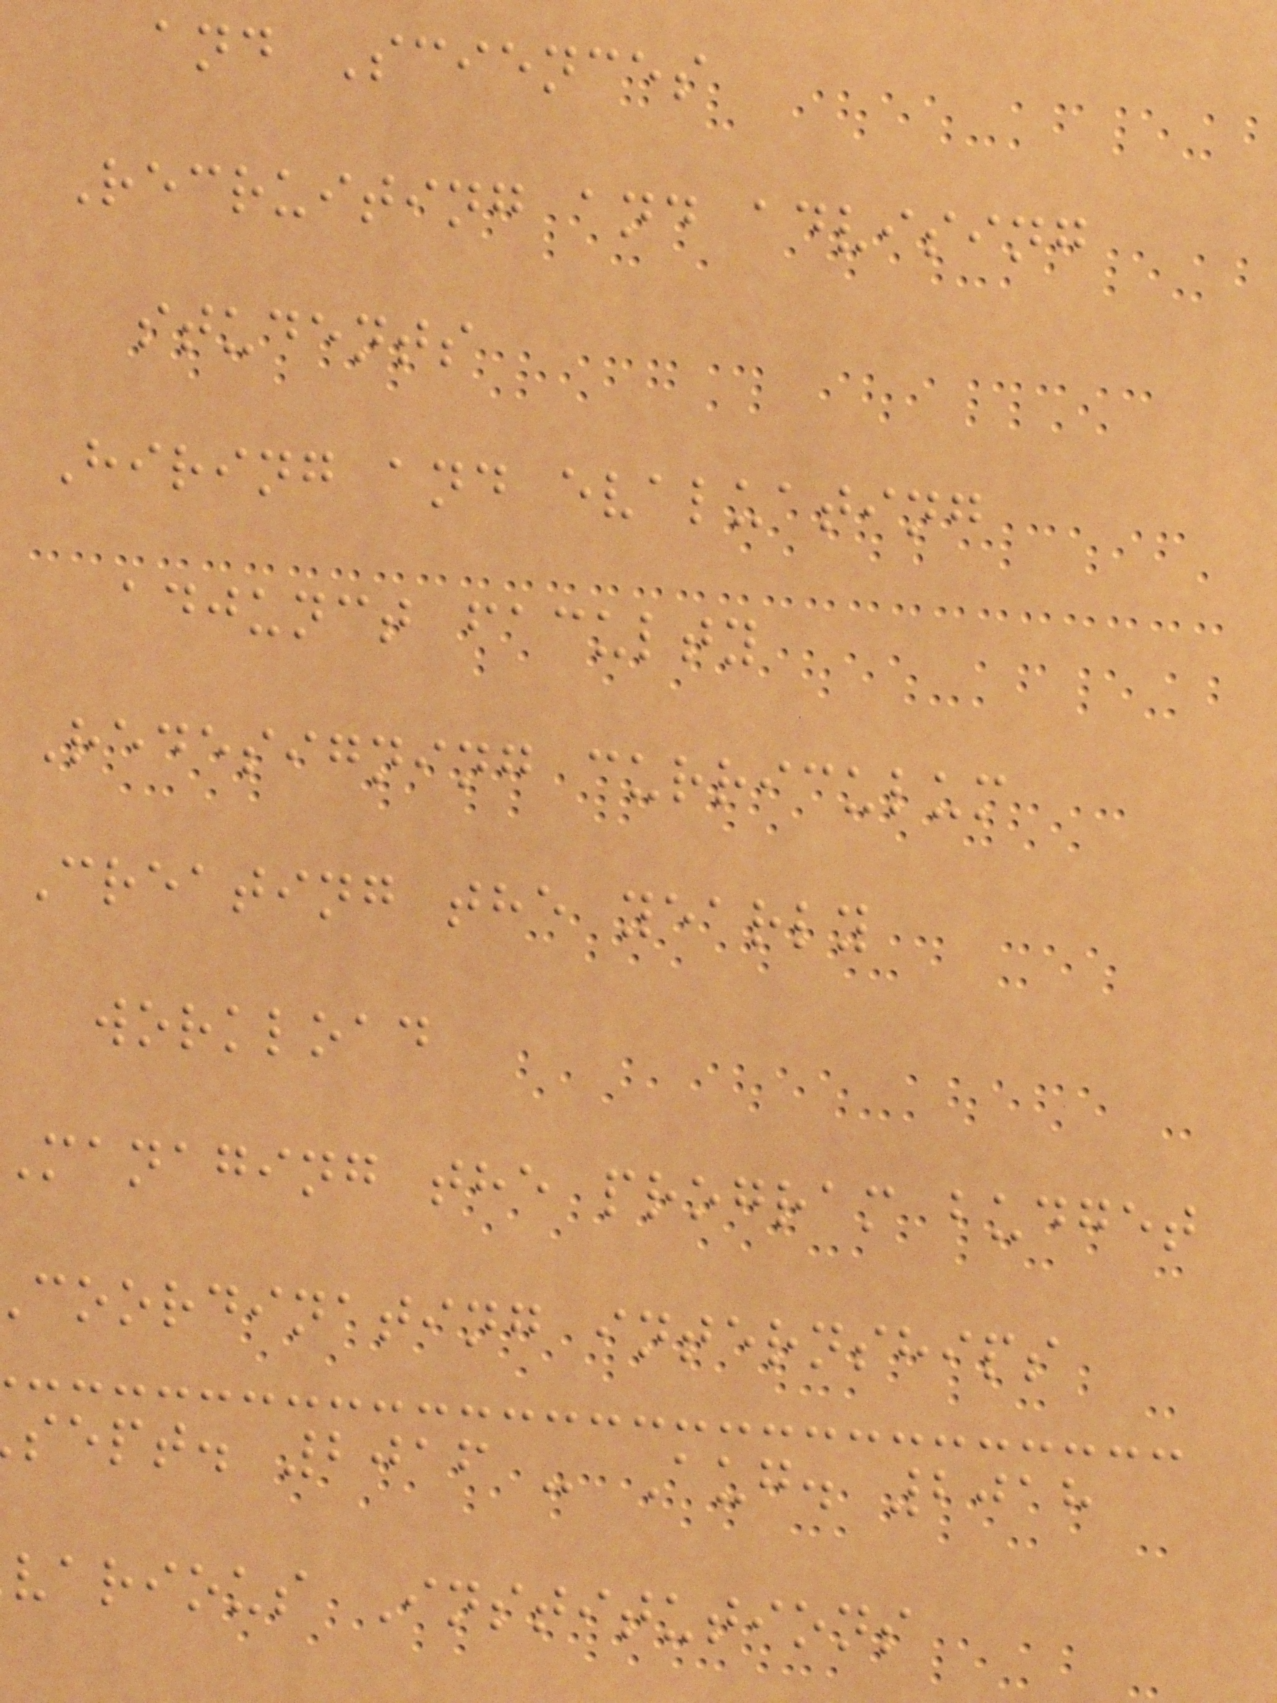and Sciences
Recruiting and advising
students
Hiring and evaluating
adjunct faculty
Redesigning curriculum
Creating the yearly
workload
managing the program budget
coordinating internships
sept. 2016 - Aug. 2018
various Institutions
